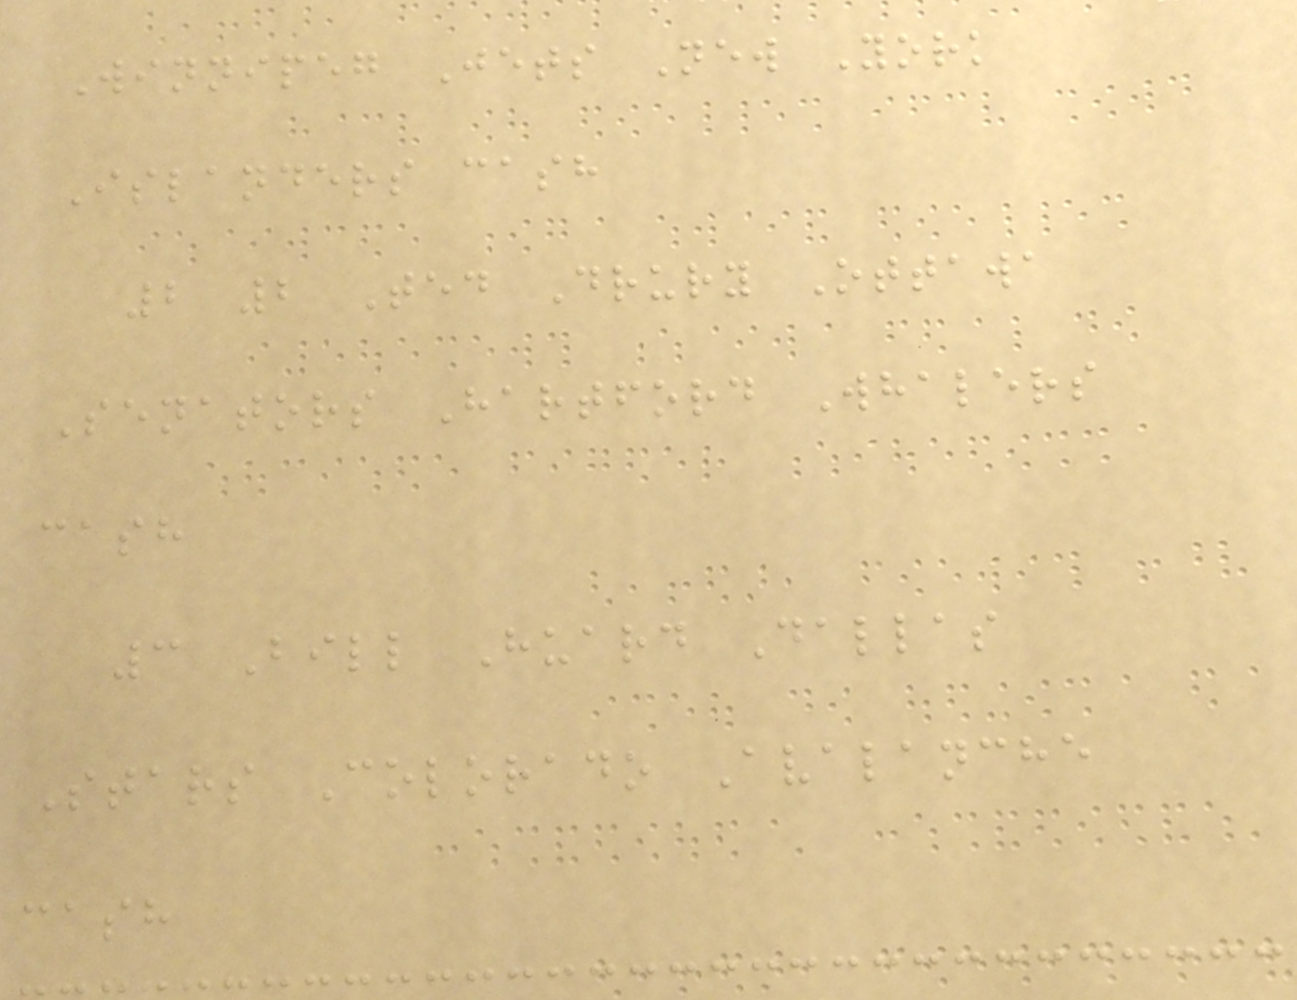Winnipeg Jets New York
Islanders cash
2 2 Ted Drury Ottawa
Senators Hartford Whalers
cash
3 Bill Huard Dallas
Stars Colorado Avalanche
cash
